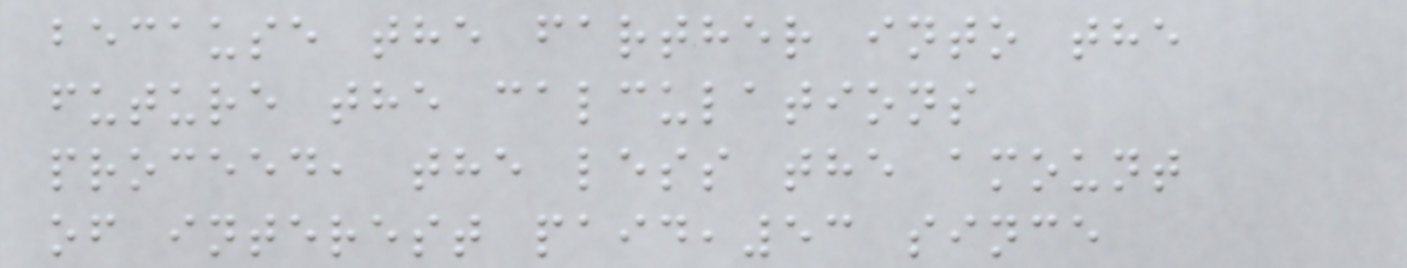because the farther into the
future the calculations
proceed, the less the amount
of interest paid,53 since
